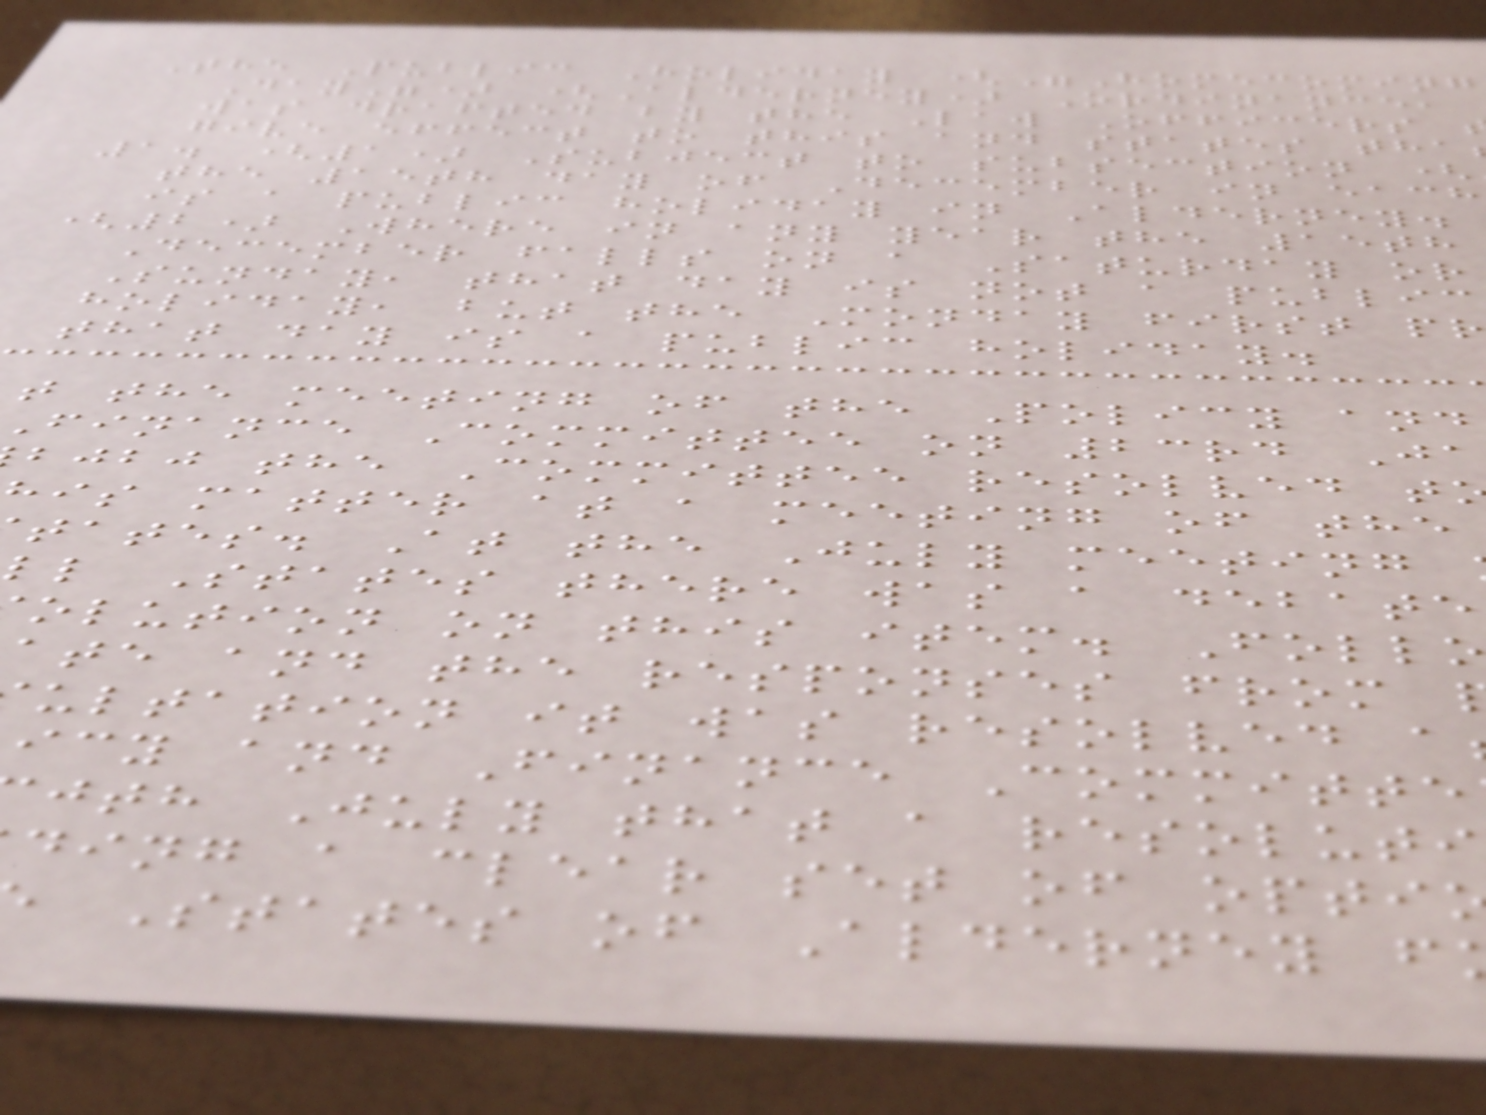The Public Holiday ("Homecoming
Day") (Alderney) Ordinance,
was drafted by the Law Officers
give effect to this and states tha
1. (1) Subject to subsection (
the 15th day of December in each
is a public holiday in Alderney.
(2) Where in any year the 15th
December falls on a Saturday or
Sunday, that day is not a public
holiday, but the Monday first pr
that day is a public holiday.
t the meeting of the Policy and
finance Committee on 23rd Ja
bjbj the Committee resolved t
is matter at a meeting of the
tates. At the July meeting
ll States there was a debate
olution on this item. Follo
ate and the responses from
ultation it was resolved a
icy and Finance Committe
jth July that a resoluti
ding a clear set of opti
States of Alderney f
